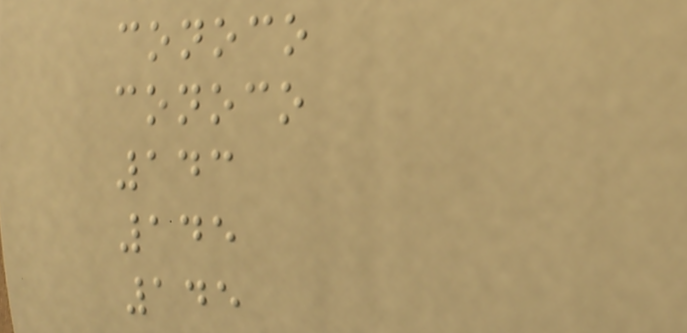conoco
conoco
143
145
145
